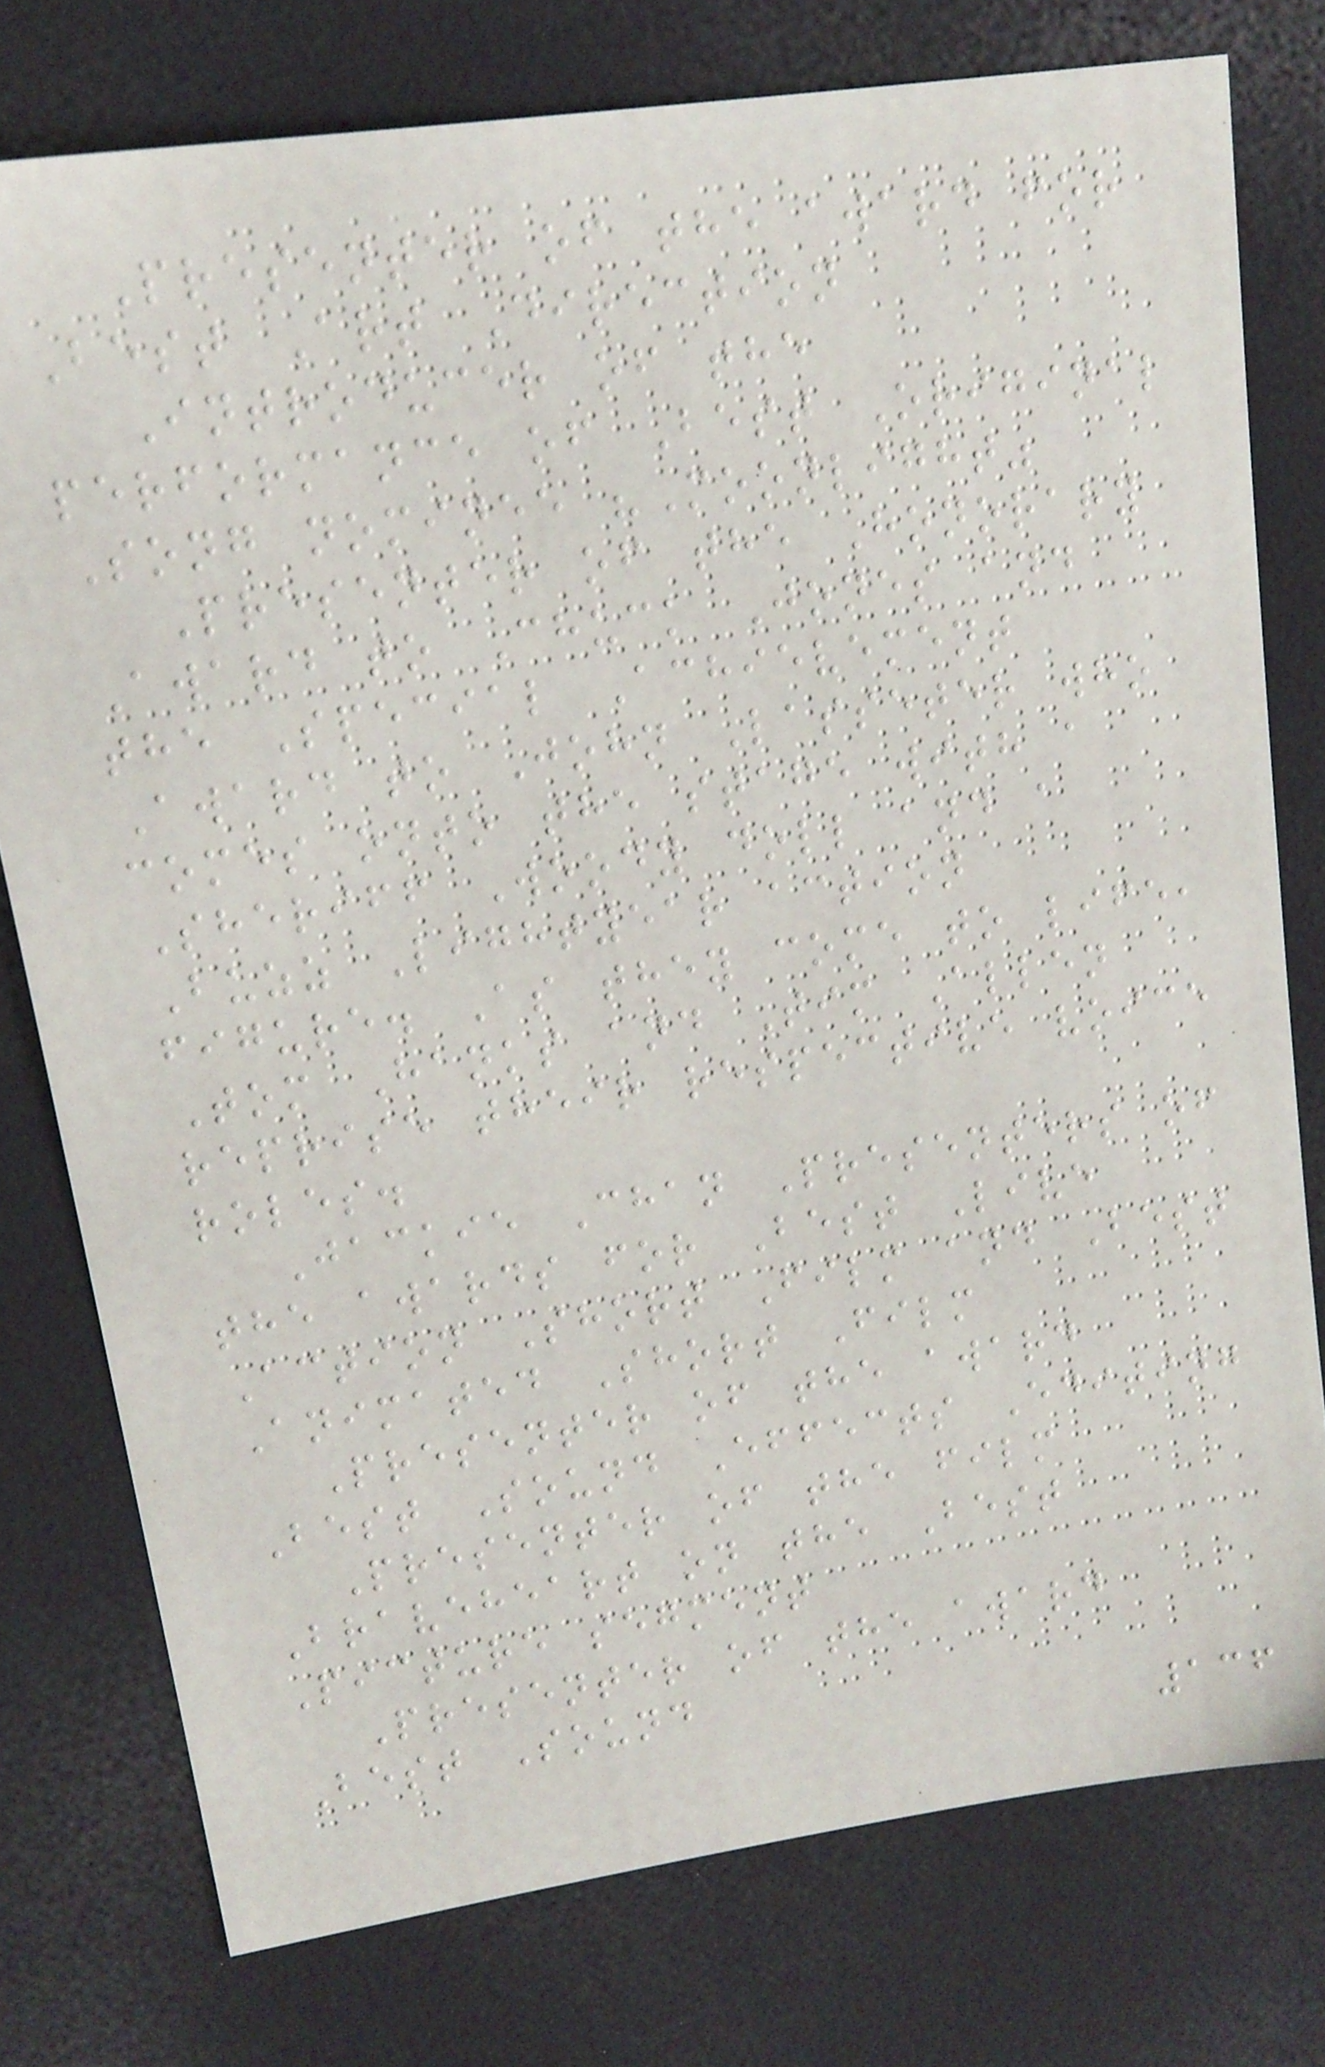Presenter of the award for
Best Art Direction
Introducer of the
performance of Best Original
Song nominee "Moonlight"
Presenter of the Honorary
Award to Chuck Jones and
the Special Achievement
Award to John Lasseter who
comes onto the stage with a
Sheriff Woody doll and a
Buzz Lightyear action
figure. As they come to life,
Tom Hanks and Tim Allen
reprise their respective voice
roles.
Jackie Chan Presenters of
the awards for Best Live
Action Short Film and Best
Animated Short Film
Presenter of the award
Best Sound Effects Editing
Presenter of the film
Braveheart on the Best
Picture segment
Presenter of the award
Best Sound
136
